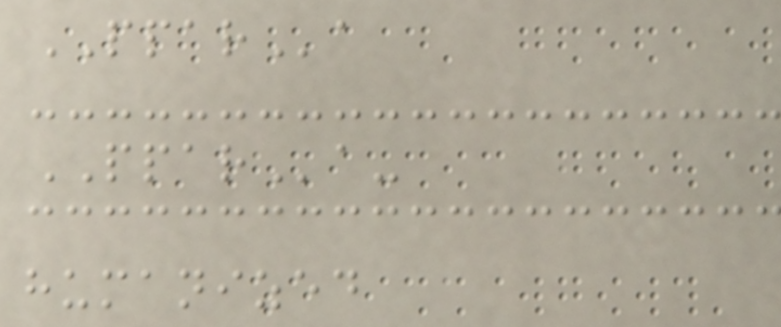PPARa
PPARa-
humanized
